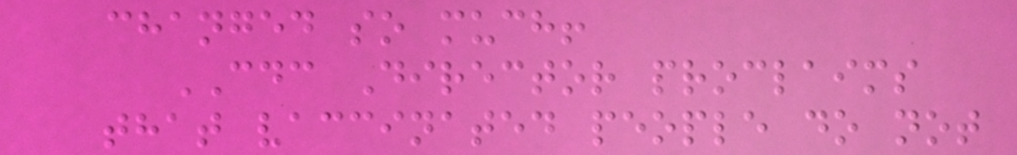changed so much!
CDC Director proclaims
that vaccinated people do not
